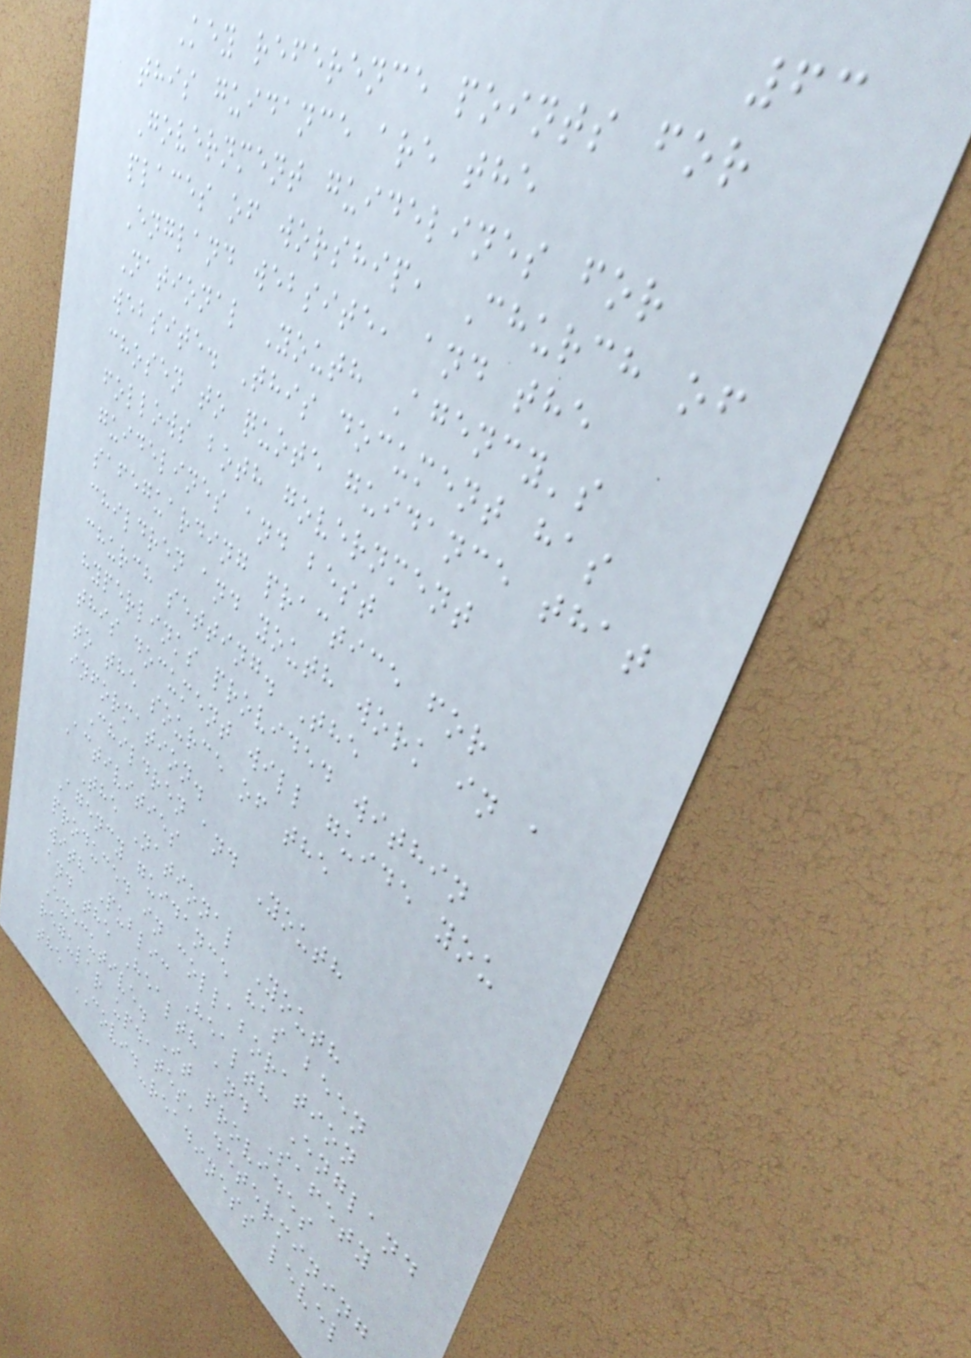63
Key reference points for
this guidance are the
Government guidelines for
places of worship, Church of
England website, and the
National Youth Agency's
website. This document has
chosen to quote guidance that
follows both government
guidelines and best
safeguarding practice for
children and youth work in a
church setting. The
hyperlinks provided within
this document will guide you
to the source of the
information.
Children and Youth
Activities
The National Youth
Agency guidance has been
produced in collaboration
with Public Health England
and the Health and Safety
Executive. It provides
regular updates, determining
the COVID-readiness level
